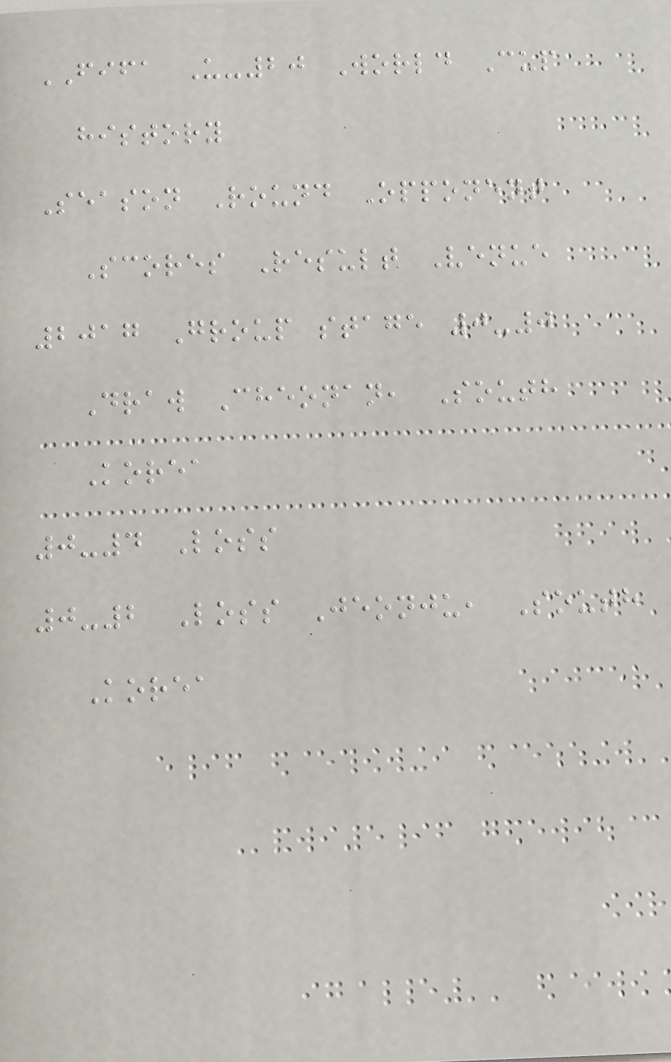FIFA U-20 World Cup
history
Season Round Opponent
Scores Result Venue
2017 Group stage 0-0
Draw Cheonan, South
Korea
0-4 Loss
0-2 Loss Jeonju, South
Korea
